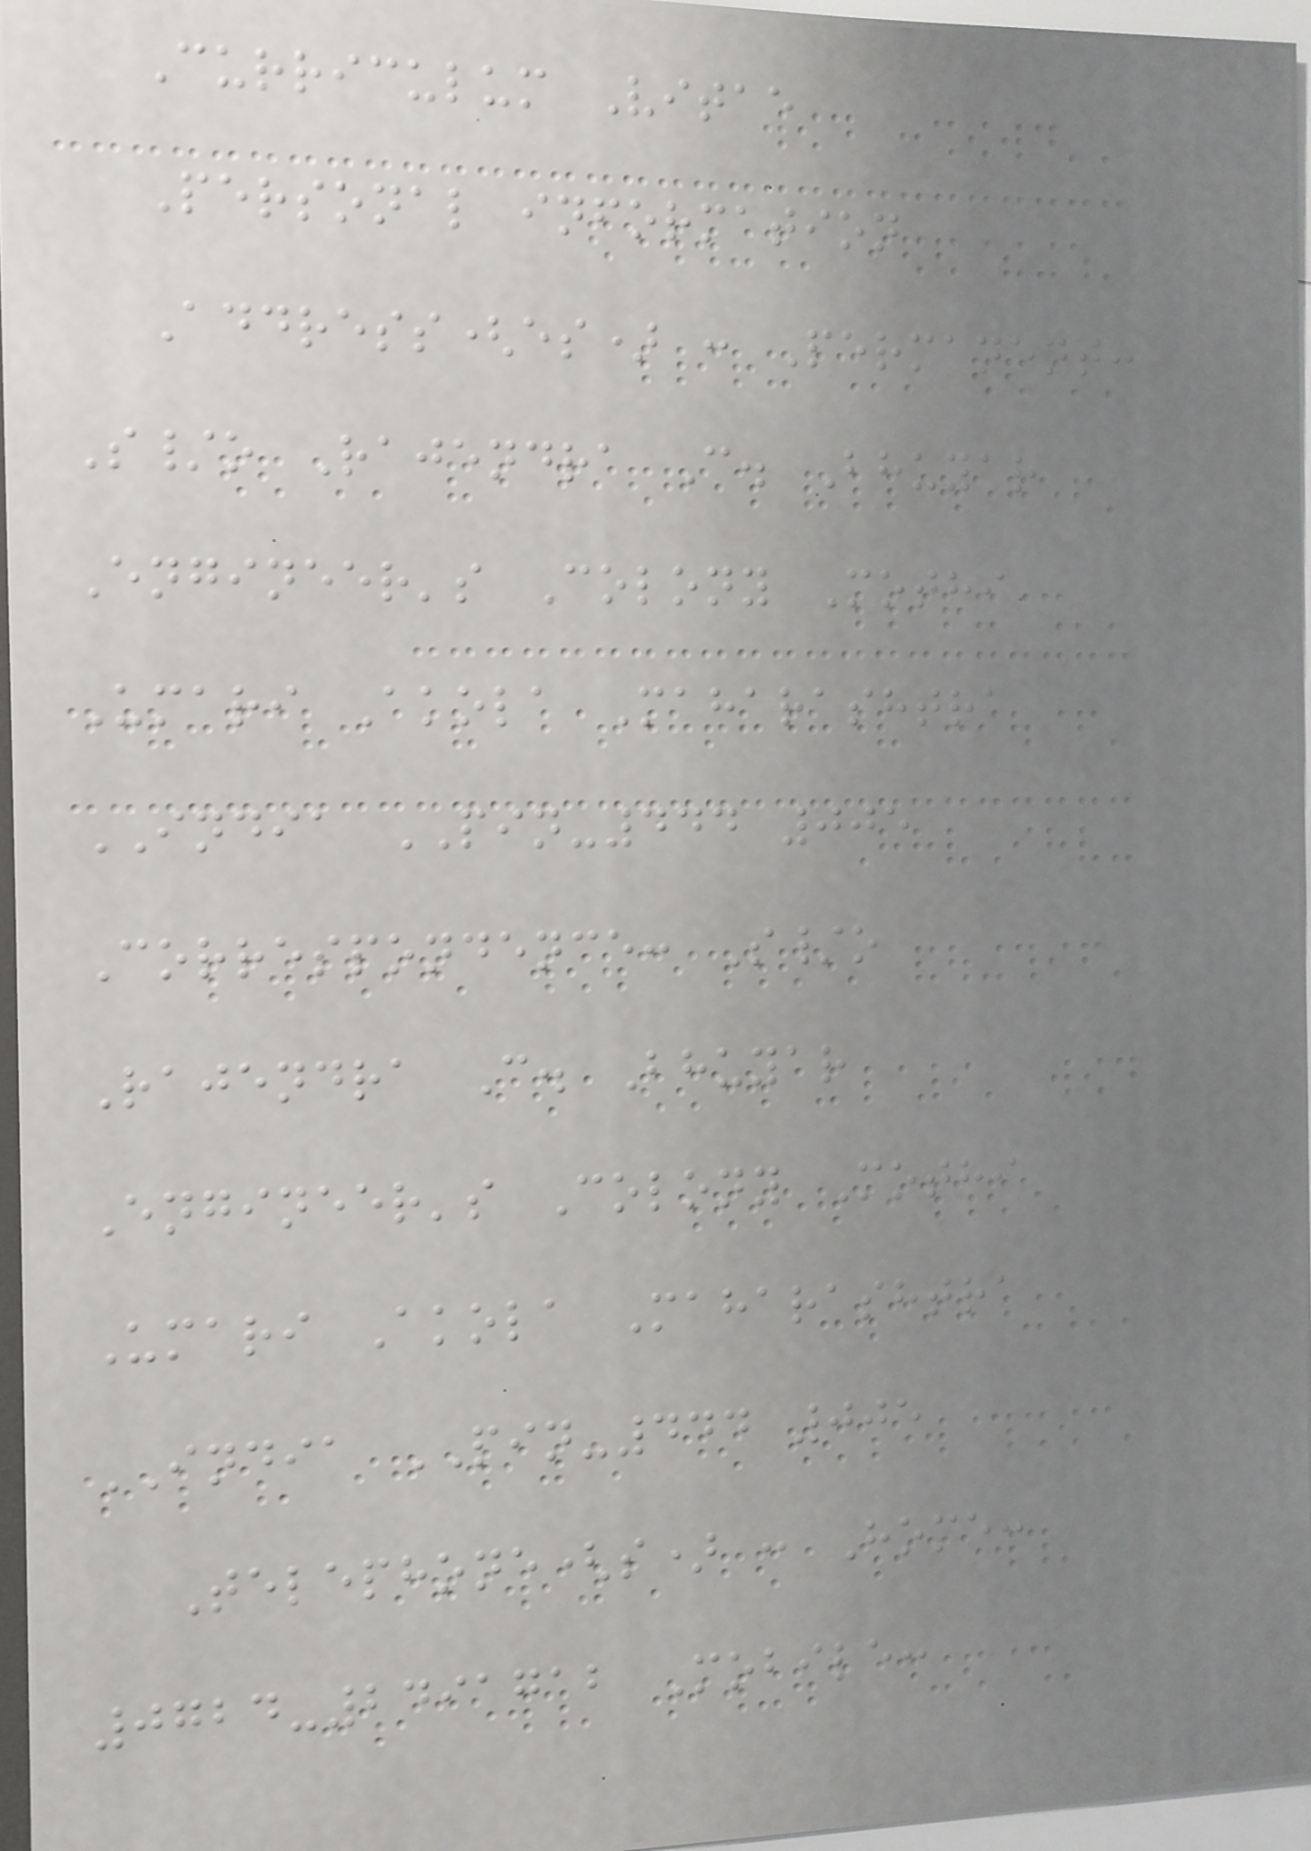Curriculum Vitae
Personal information
Address(es) : Permanent:
S/o Rajendra C. Bhuyar
Engineer's Colony Mothi
Umari Akola Maharashtra
INDIA PIN-444 005
Correspondence: S/o
Rajendra C. Bhuyar
Engineer's Colony Mothi
Umari Akola Maharashtra
INDIA PIN-444 005
Telephone(s) : Home:
0724-2491712 Mobile:
